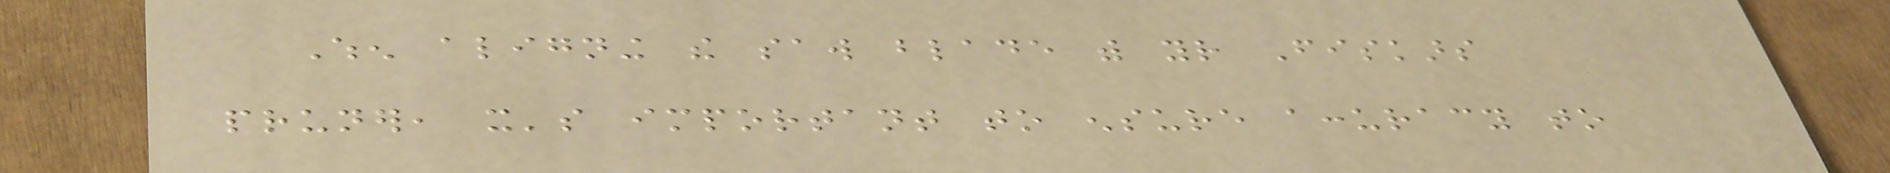When aligning the saw blade with your Fiskars
pruner, it's important to ensure accuracy to
